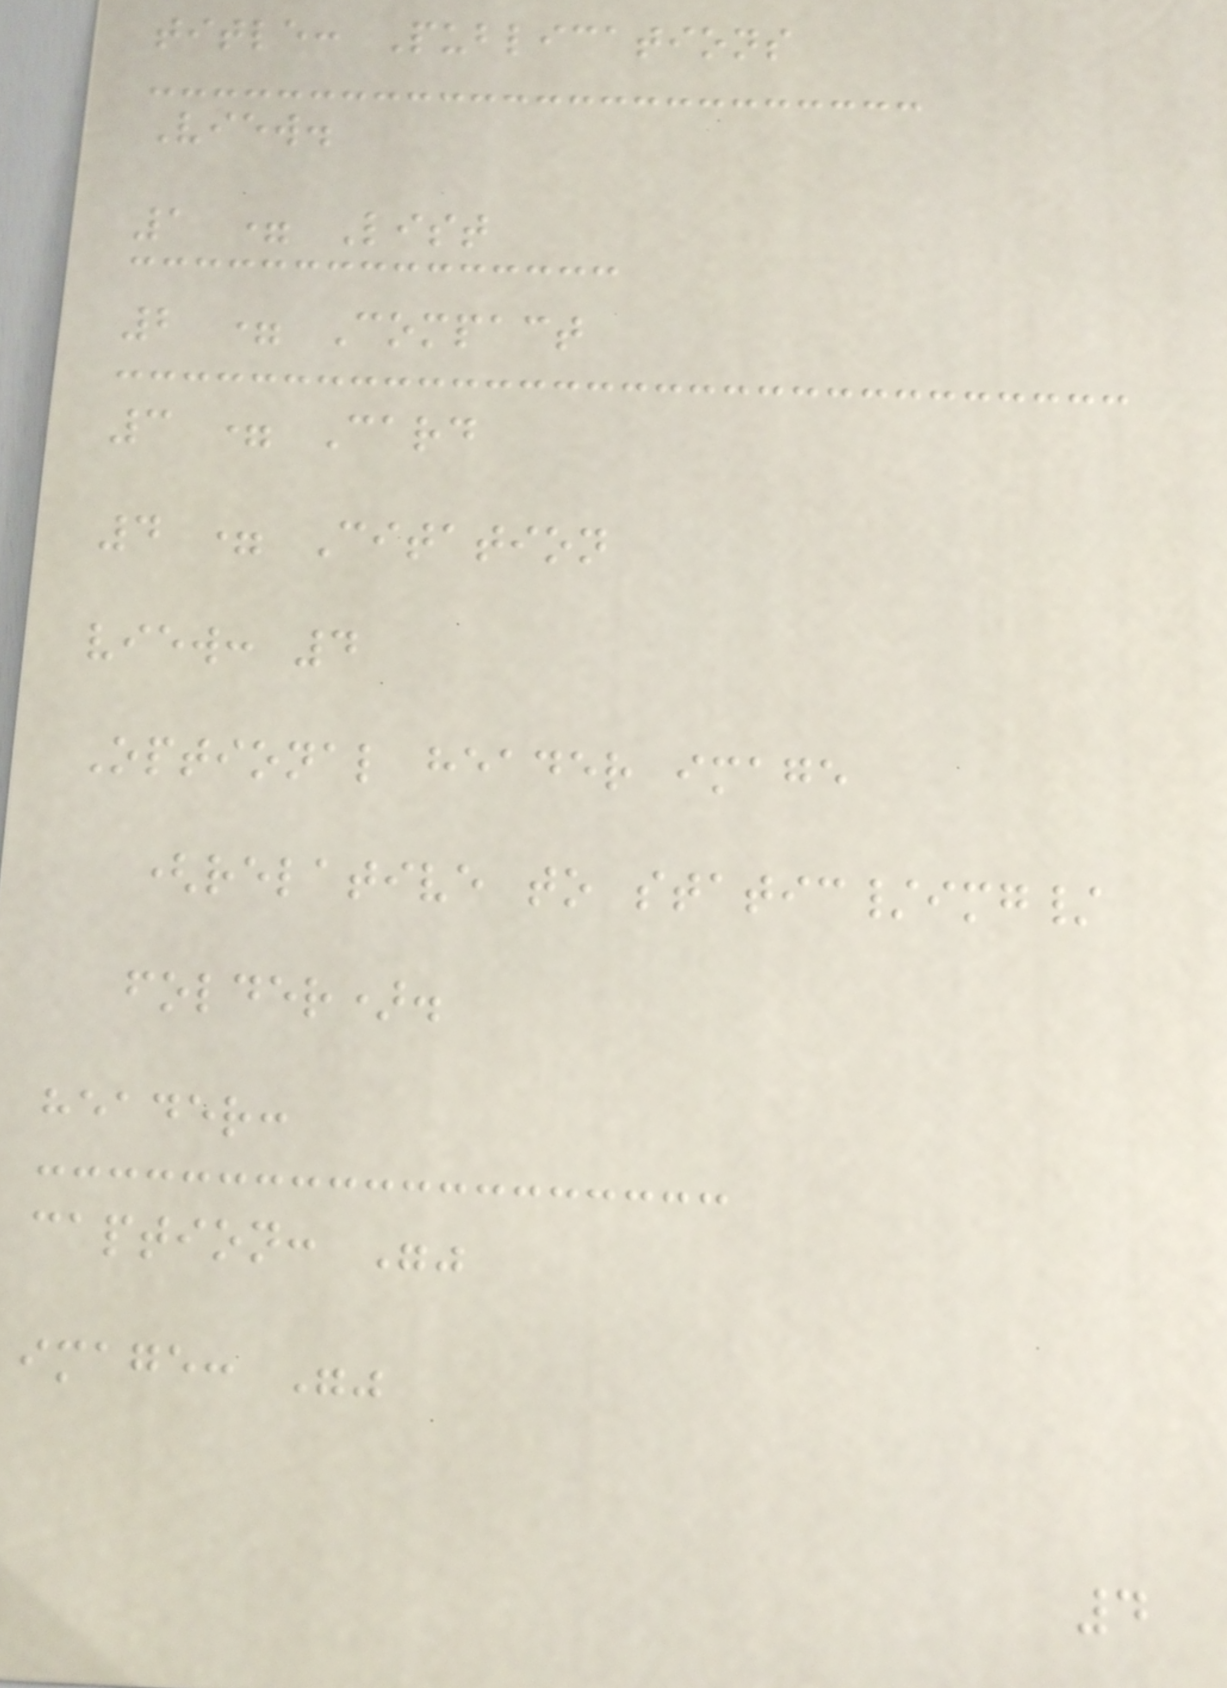title: Publications
View.
1 = List
2 = Compact
3 = Card
4 = Citation
view: 4
Optional header image
(relative to static/img/
folder).
header:
caption: ""
image: ""
4
